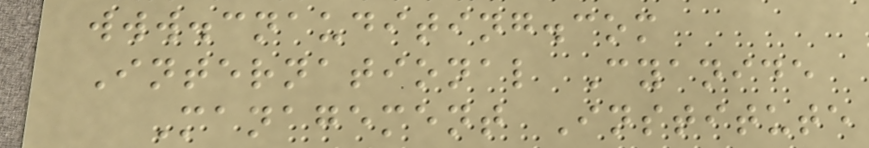www.cnauditing.com
International Cyanide
Management Institute
